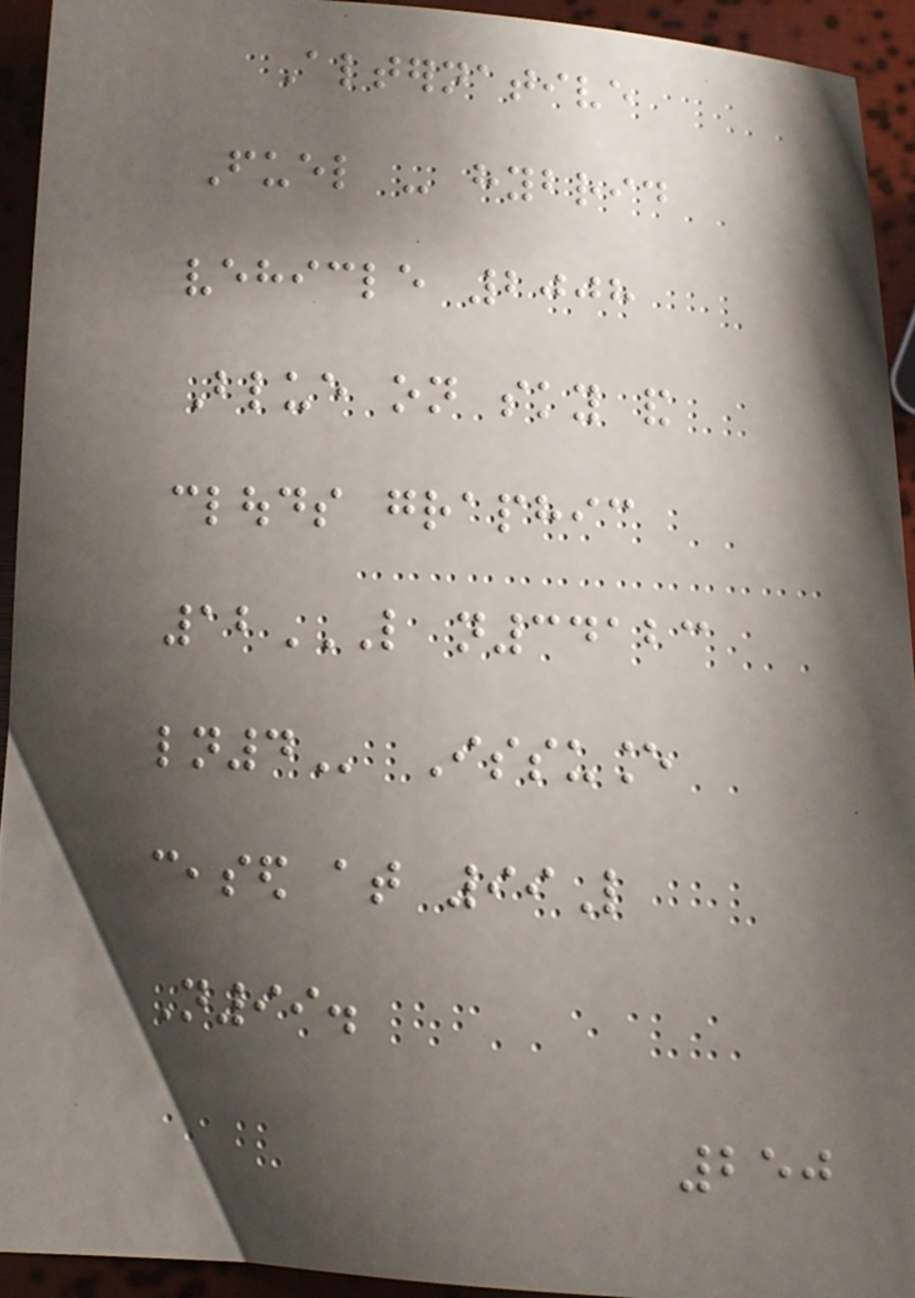Alternative
Fuel - hybrid
vehicle 2008
Blue on sky and
clouds graphic
12L N34123
LN4 Issuance
ceased at 99L
N99.
250
